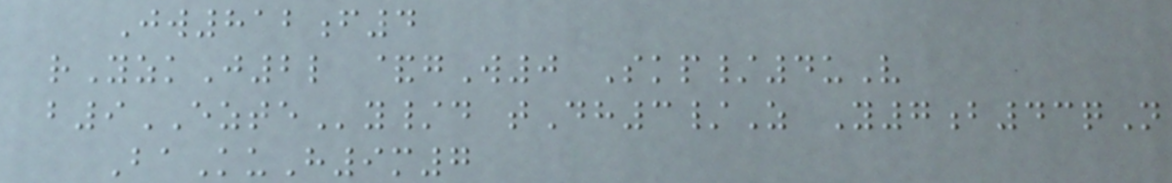Jw812f4
rYzkJ2l &gW0 Skp/4uV
b9EZTEy/d tDh3/Z Y7b43qN
BaKuH9m7
